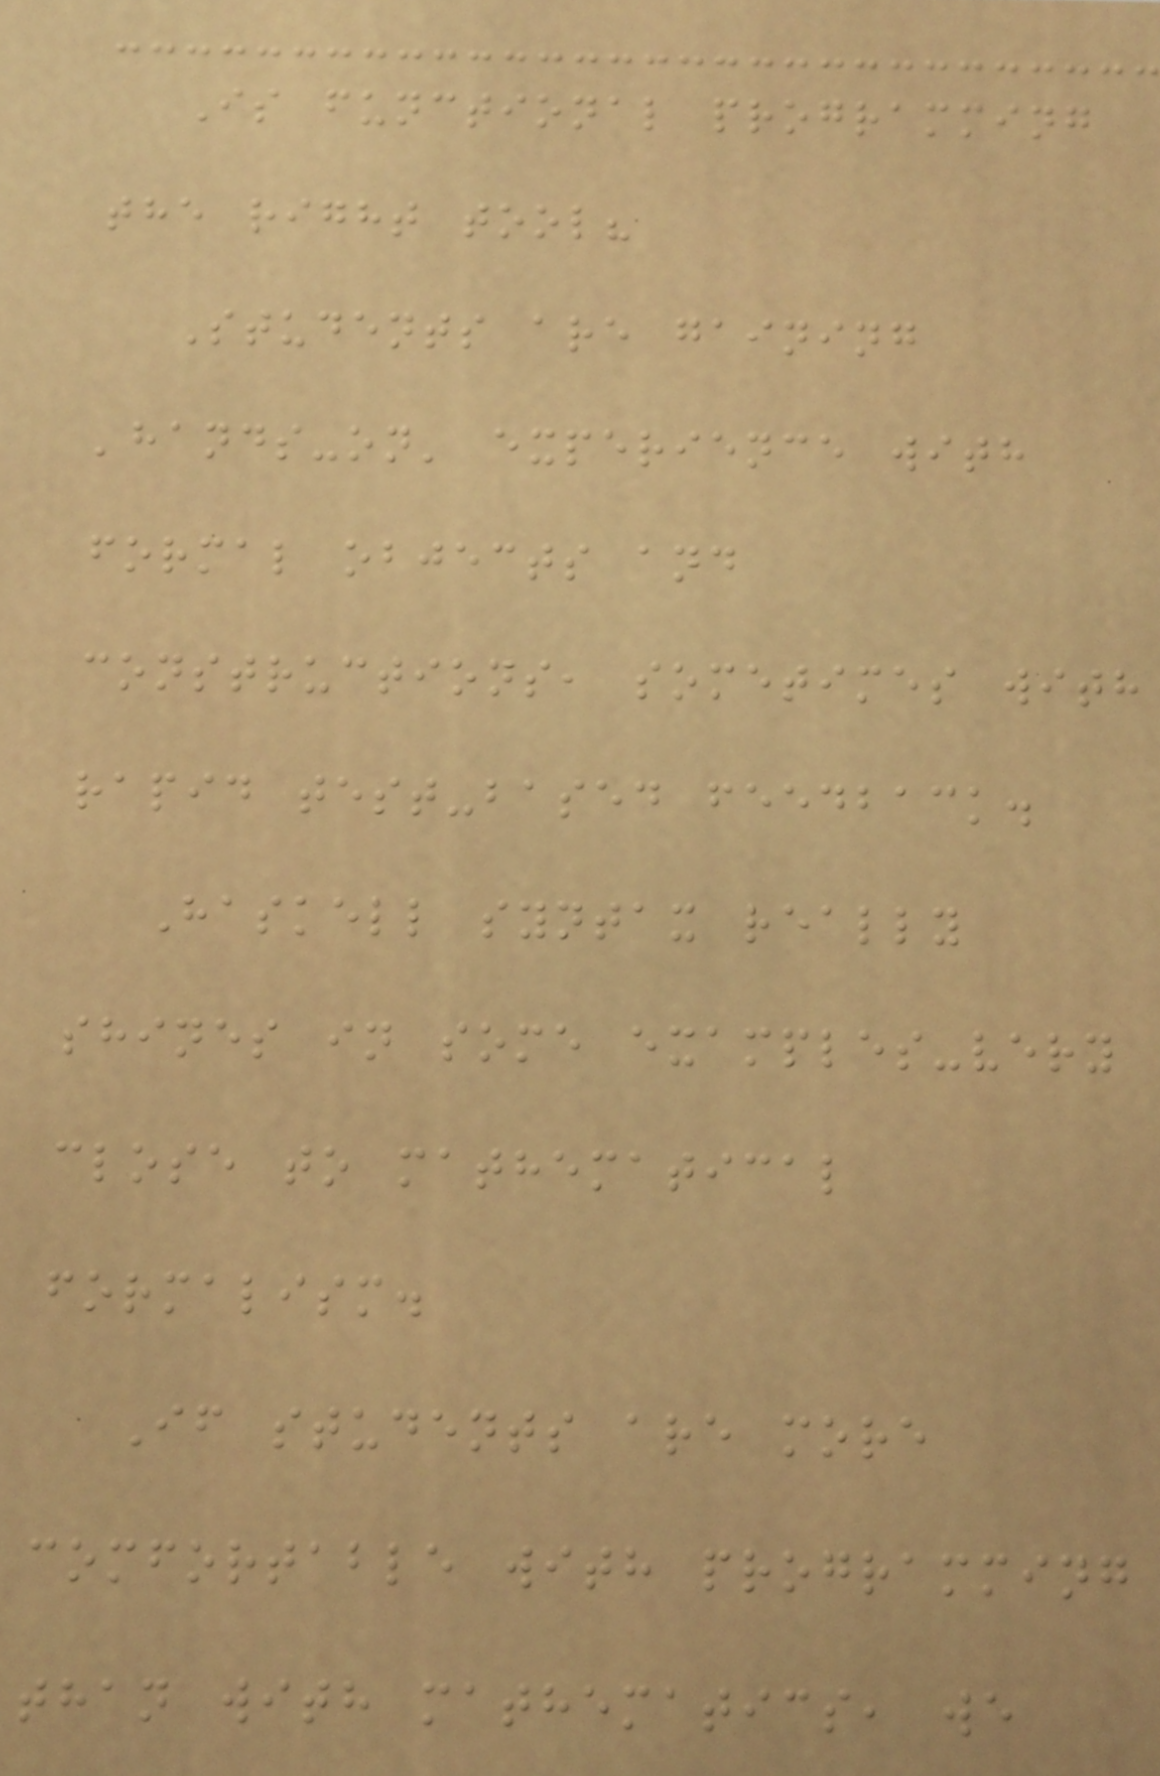Is functional programming
the right tool?
Students are gaining
'hands-on' experience with
formal objects and
constructions, sometimes with
rapid test-based feedback.
Haskell syntax really
shines in some examples-very
close to mathematical
formalism.
If students are more
comfortable with programming
than with mathematics, we
